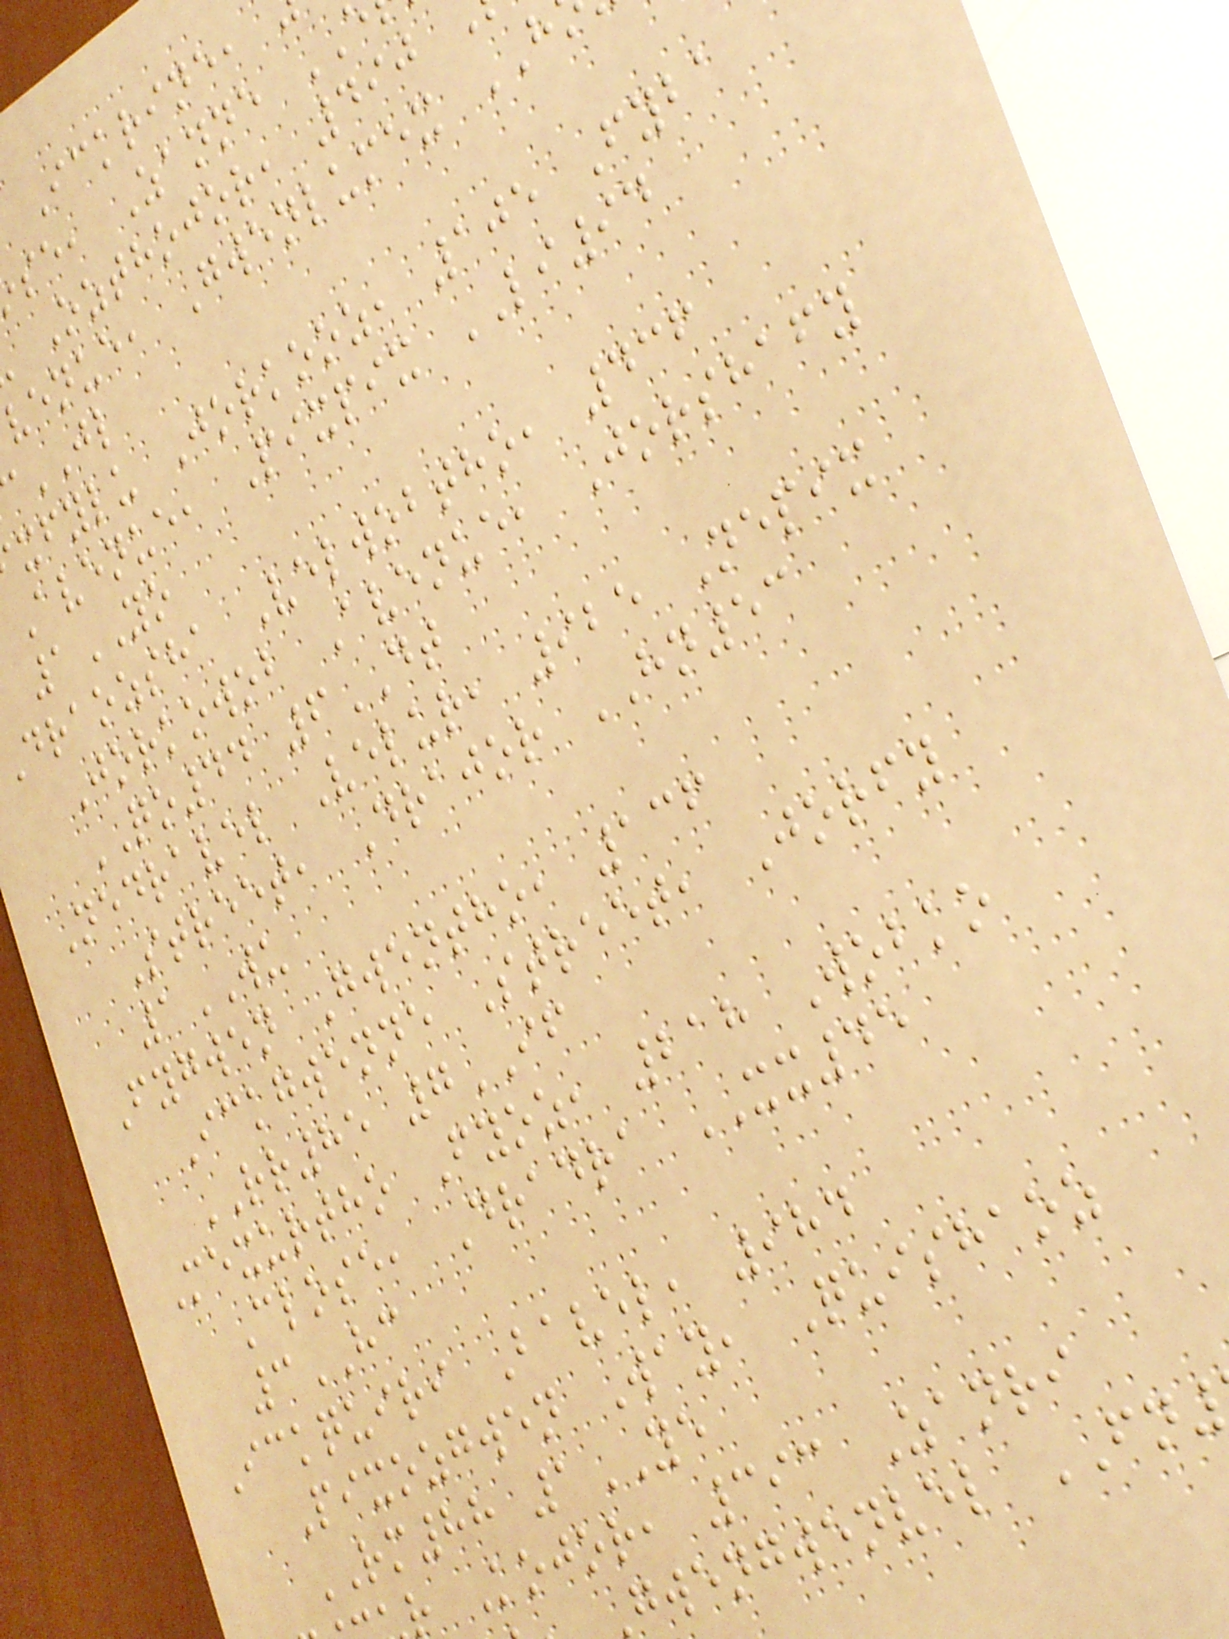Ickrine,
se, Zanne
Ozthojor, 490
venue, Gwenlumex
JL
xfylu Jorkooz, 105 Fyba
Avenue, Pixpix LI94
1YO
draozsha Velwobtho, 436
Jorkowob Avenue, Jorshafy
QO44 6DT
Nedravel Velur, 925 Nepix
Street, Drajor HN53
1WU
Fygwen Gwentho, 136
Ickgwenne Street, Jorfy
RR85 7IF
Mexurtho Fyoz, 218 Wobko
Close, Dradra XX45
3HC
Ickquiri Bavel, 984
Pixozgwen Way, Quishaoz
RM88 1YE
r Kojor, 393 Zanri
gwengwenvel FN
